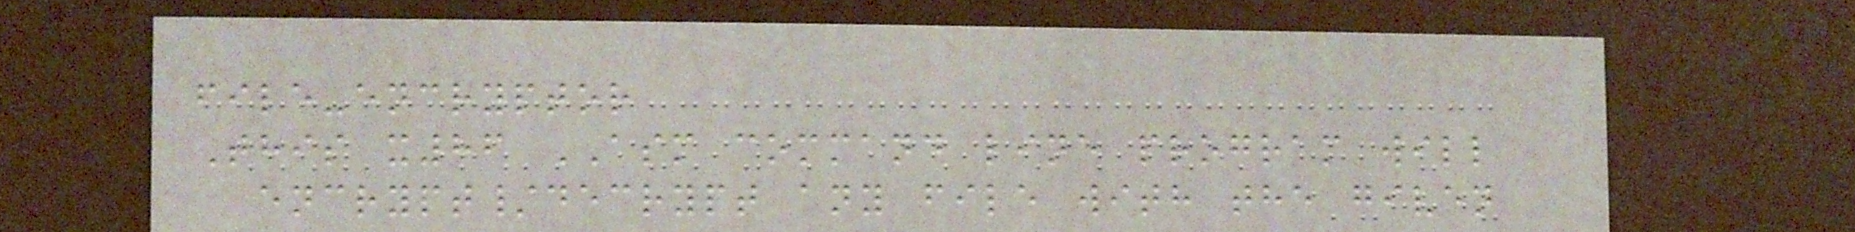file-encryptor
This x86 ASM command line program will
encrypt/decrypt any file with the given
